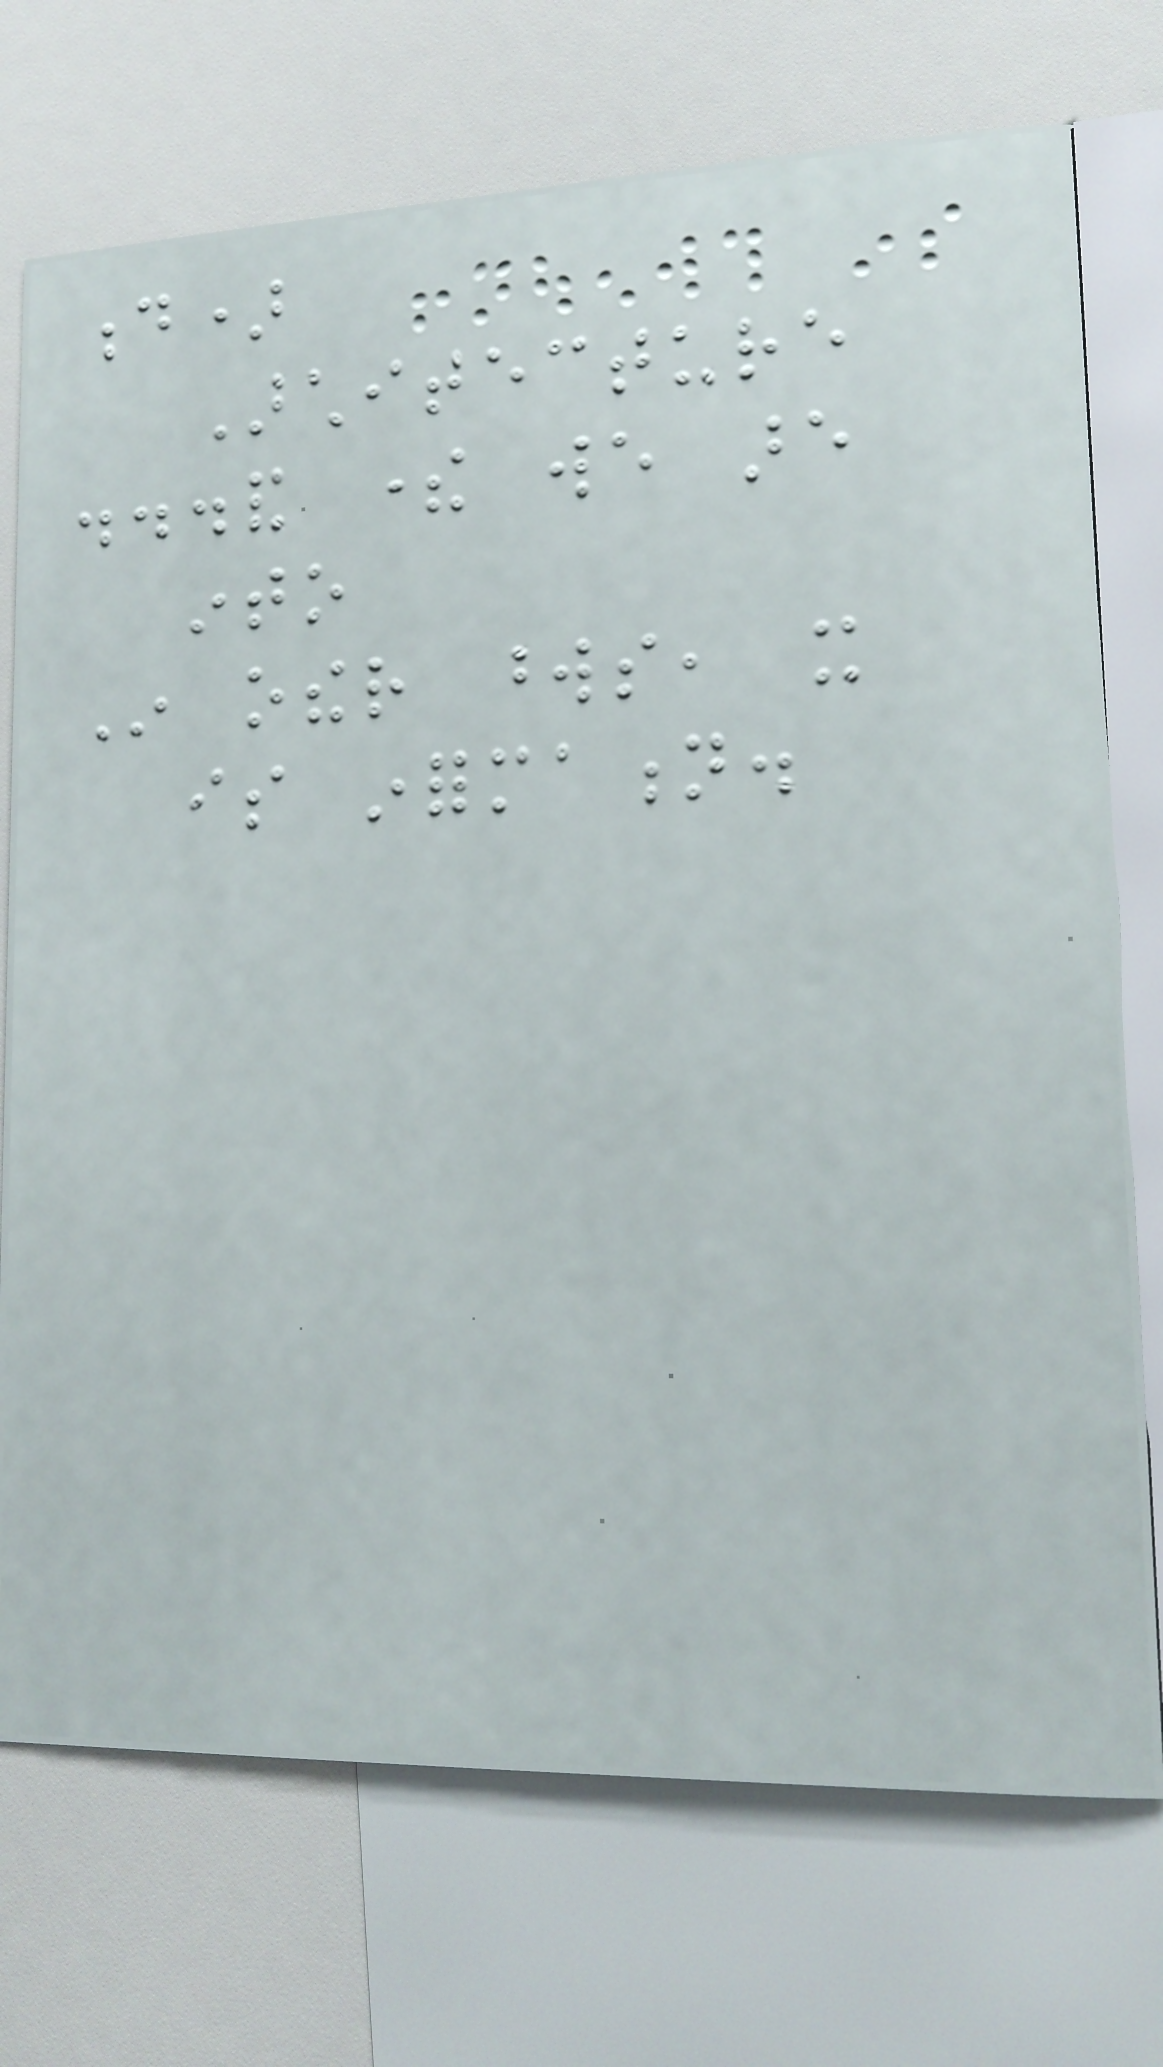d)
Architecture
...and there we are
into
In other words, it
is information.
